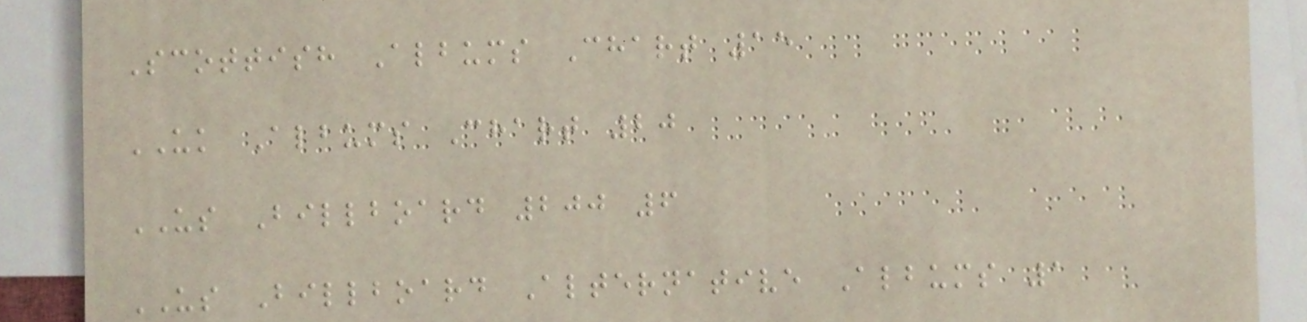Scottish Albums Chart 15
UK Albums Chart 20
US Billboard 200 6
US Billboard Alternative Albums 1
